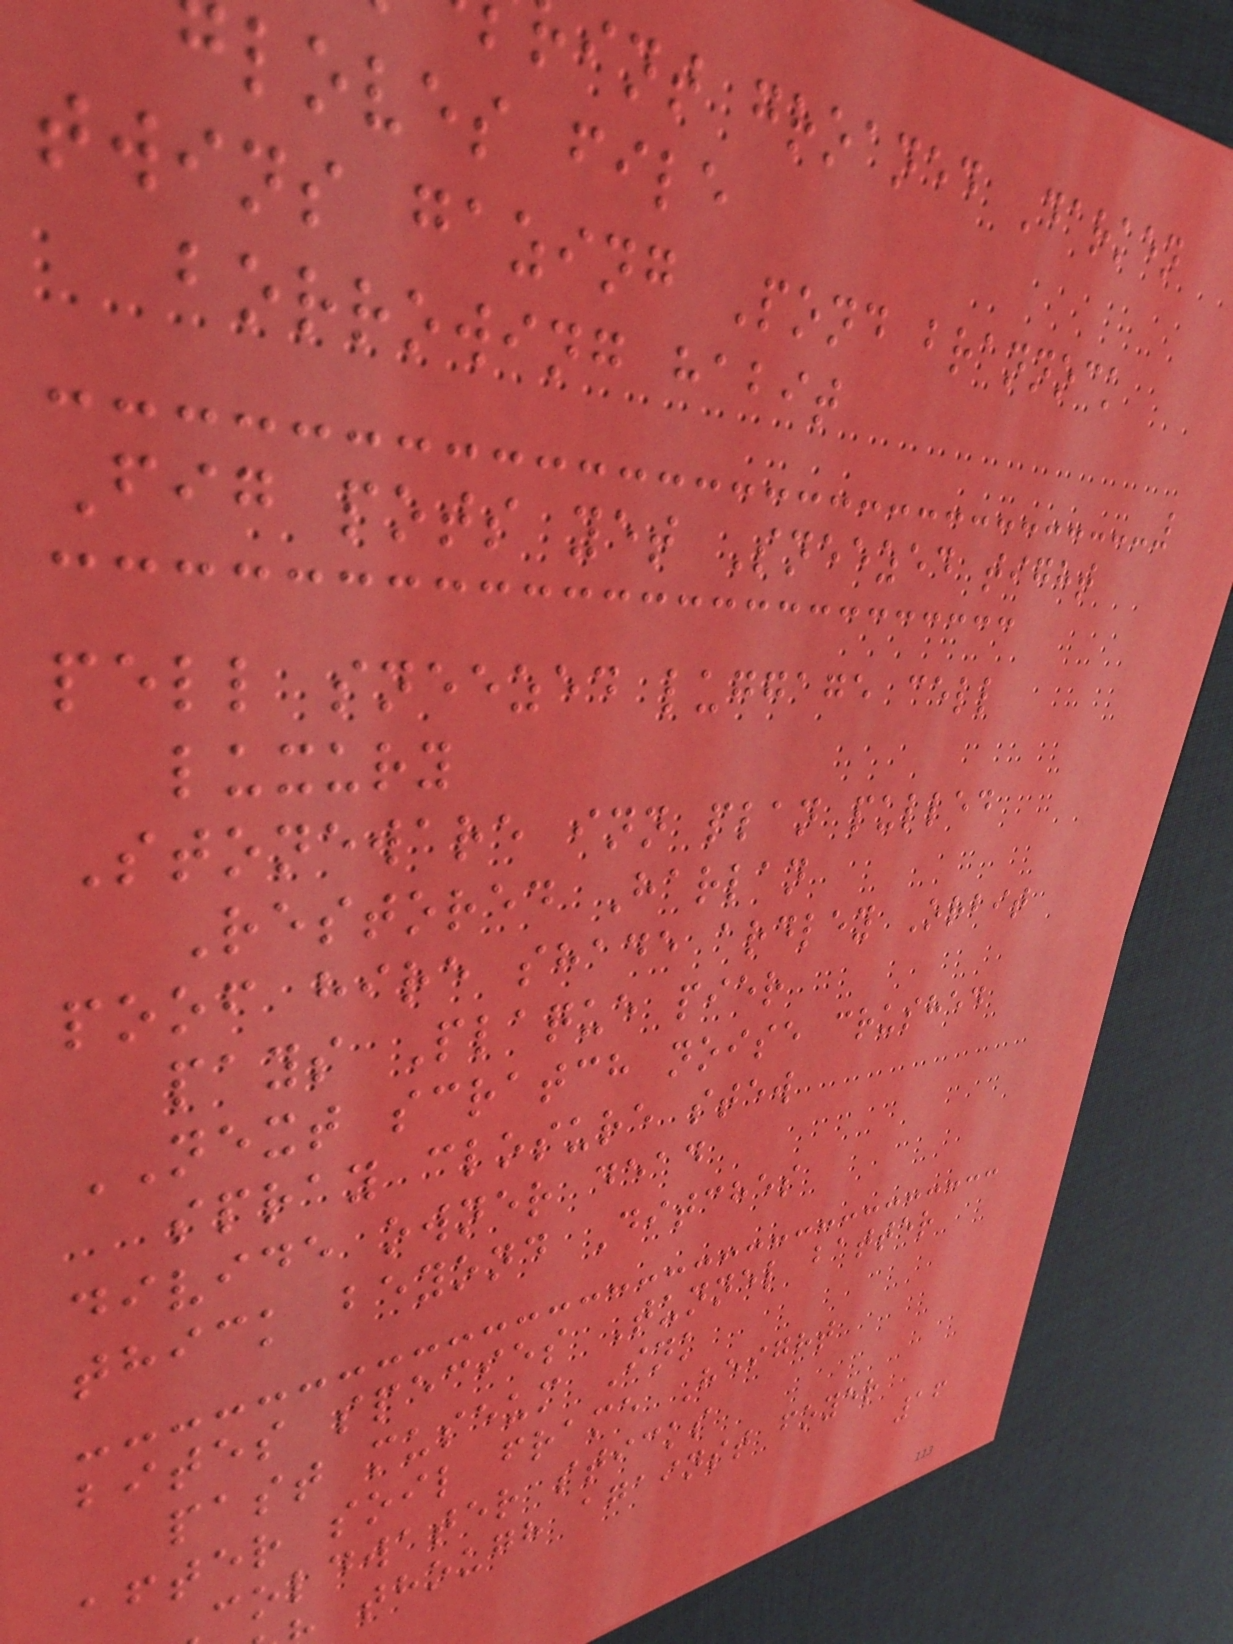int groaned Darken
loves file
twins gazing Pond brannock
borrowing habit
Fig pots yet Sneezed tight
pell sneezed luggage cell
luxury
Stoneware inn plan pulled
Restored Harlan
poof hire shade ardley Orbit
pays Plaque pier
NEXT scratch noise crushed
spray closure stew
divide owner dead
thick beyond Ditches
bites species Tunnel batter
past museum Ink
after soil frame Height
coldwater sticks
though against foyer
16
